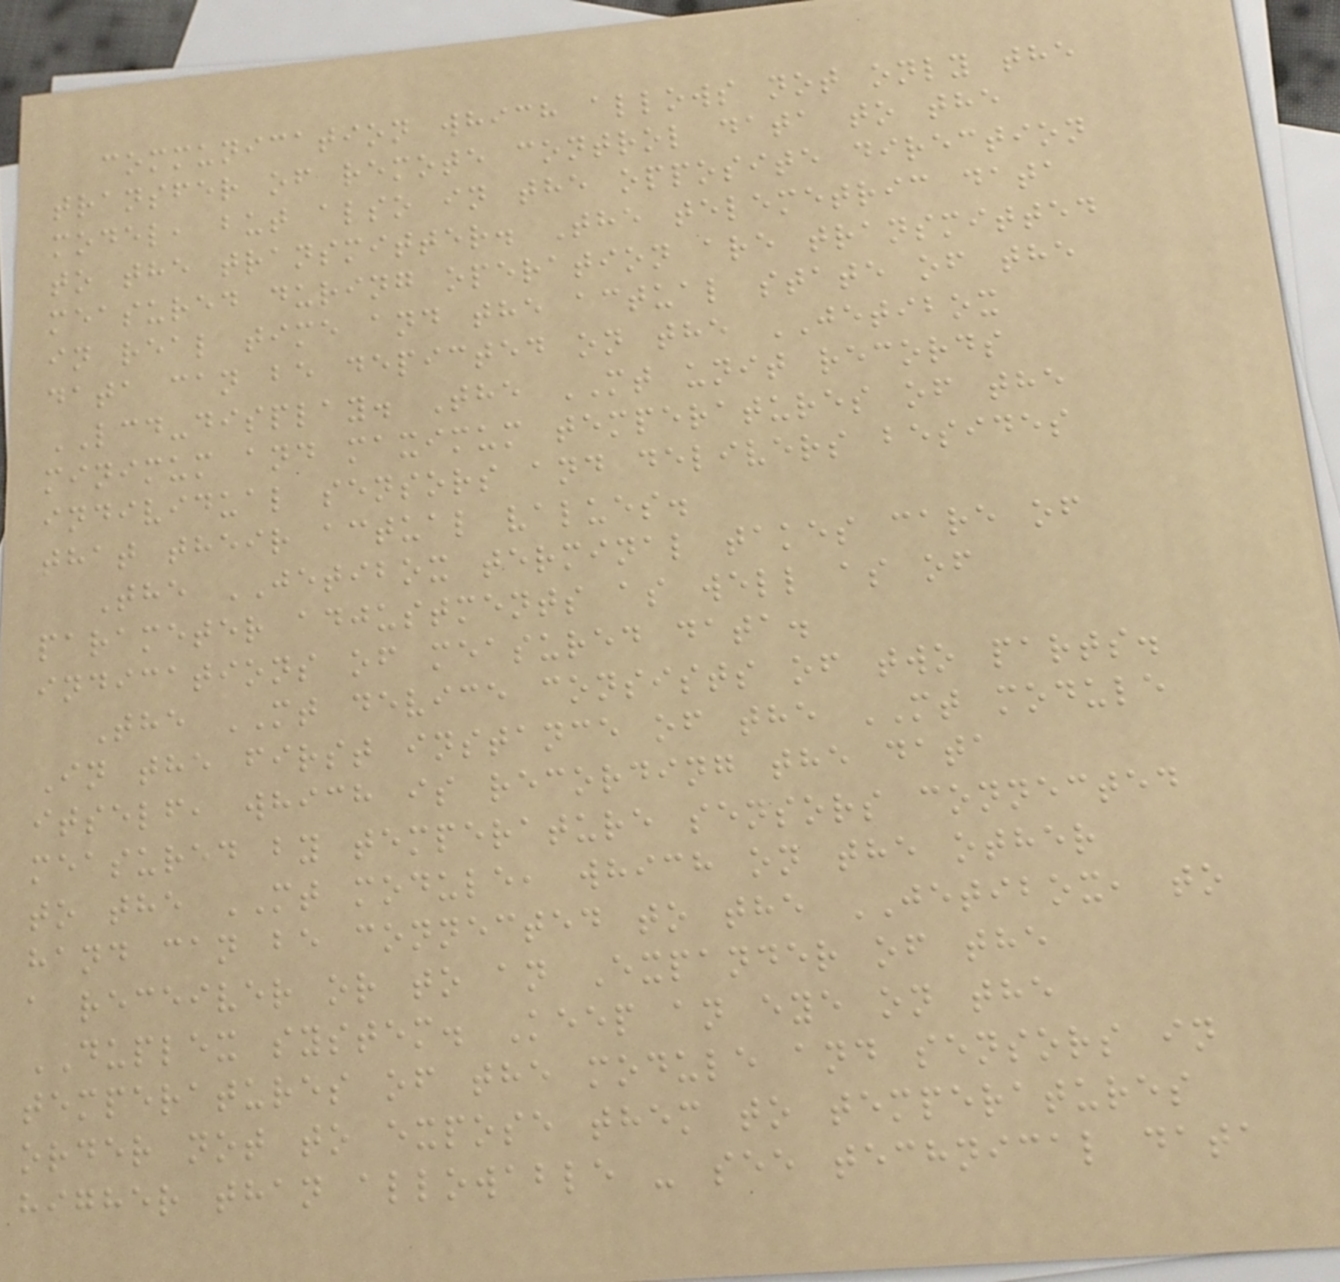communication which allows not only the
transfer of remote control data to the
model, but also in the opposite direction
to the transmitter. The telemetric data
measured during operation are transmitted
in real time and the actual state of the
data can be depicted on the JETIBOX
LCD-display. The MT unit records
minimum and maximum temperatures of the
individual sensors and delivers besides
that their actual values.
The JETIBOX terminal takes care of
parameter adjustments as well as of
indications of measured data.
The MT device consists of two parts.
In the first instance of the MT module
itself, which is recording the data
measured by temperature sensors connected
to the MT module, which on the other
hand can be connected to the JETIBOX, to
a receiver or to an Expander of the
DUPLEX system. Keep an eye on the
temperatures of the module and sensors in
order not to expose them to temperatures
higher than allowable - see technical data
